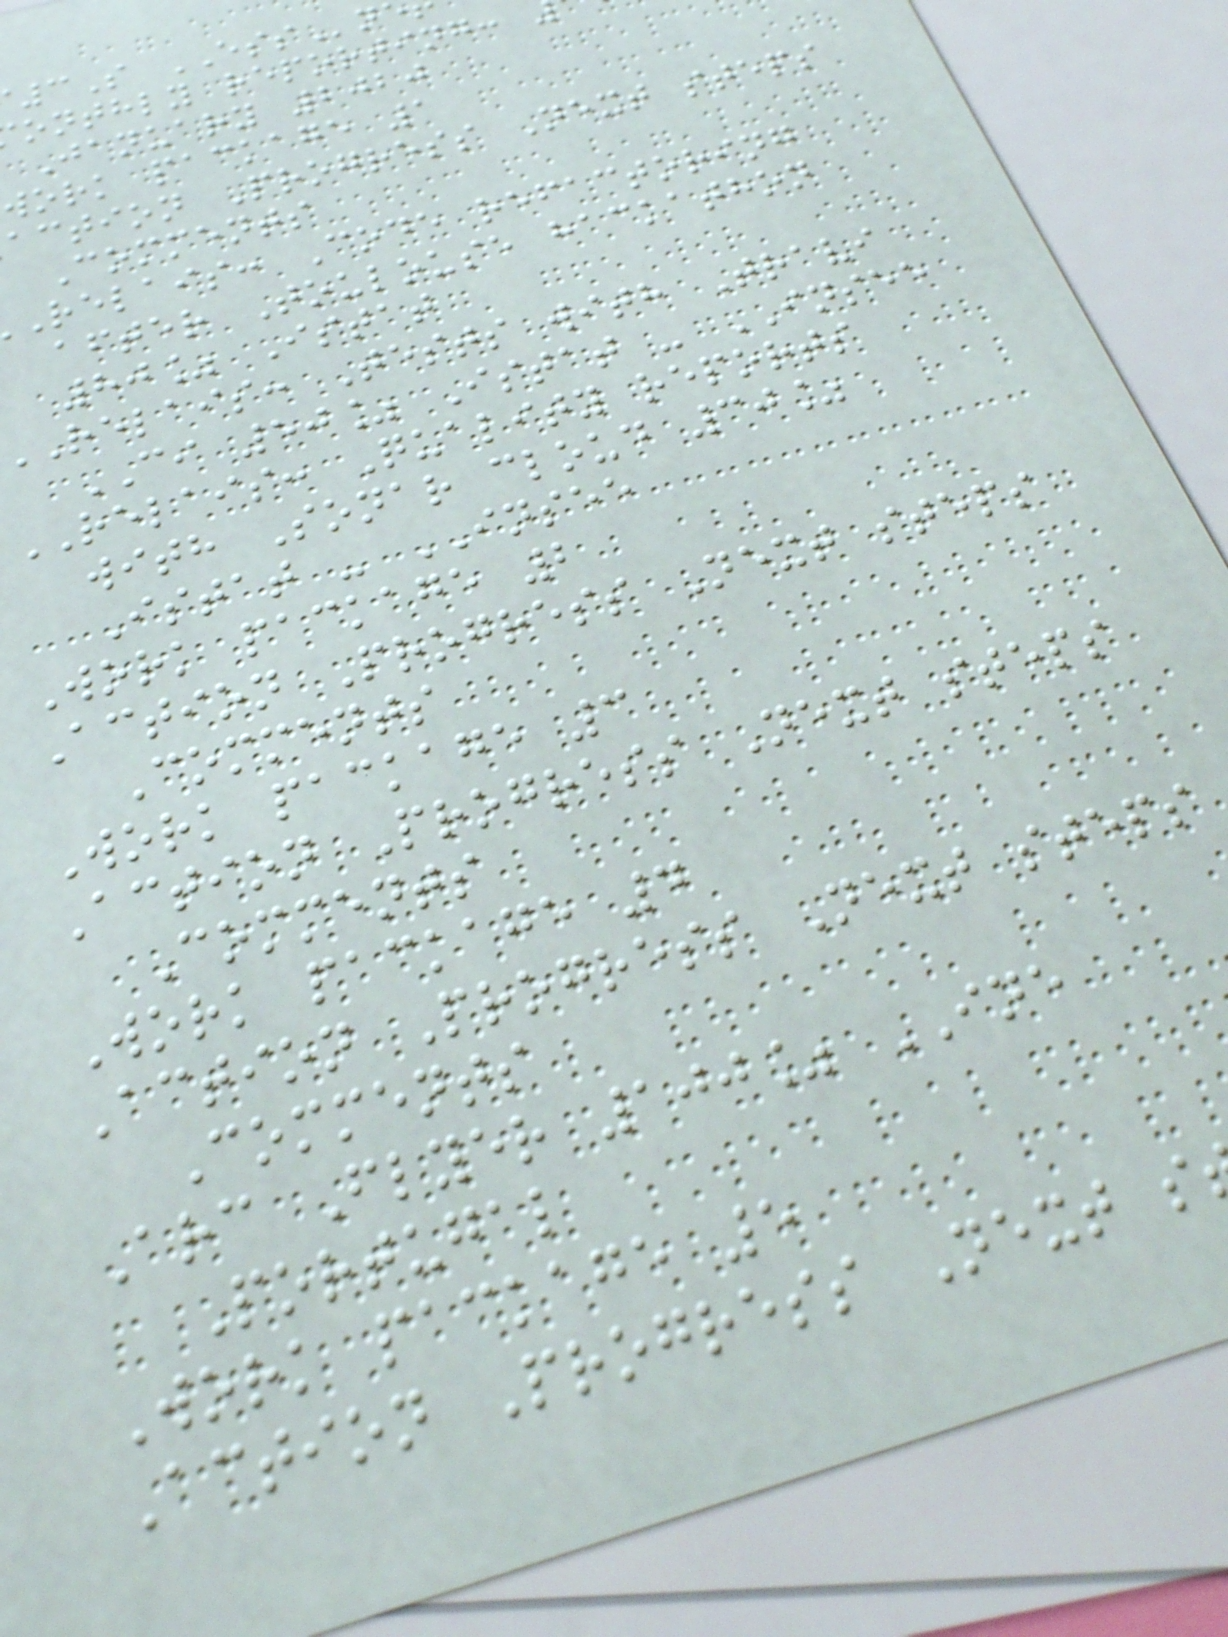3S ESSn
onthly reporting:
January 2020
work package 1
action Progress Next steps
Comments
relais: Code refactoring
after Toulouse hackathon
80% Istat
relais: Tests with Travi
CI 50% Istat - INSEE
RELAIS: Quality reports
with Sonar cloud 30%
Istat - INSEE
Work package 2
Action Progress Next steps
Comments
Work package 3
Action Progress Next steps
Comments
Work package 4
Action Progress Next steps
Comments
Arc Flyer 100% INE
Portugal
Work package 5
Action Progress Next s
